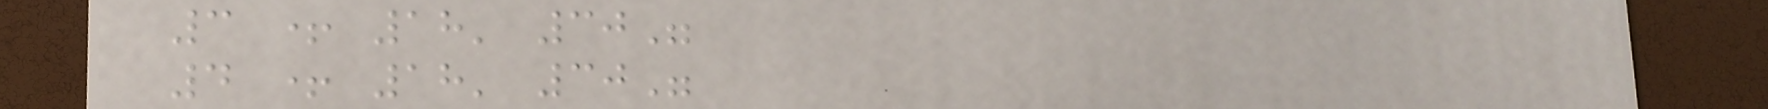3 + 18' 30"
4 + 18' 30"
